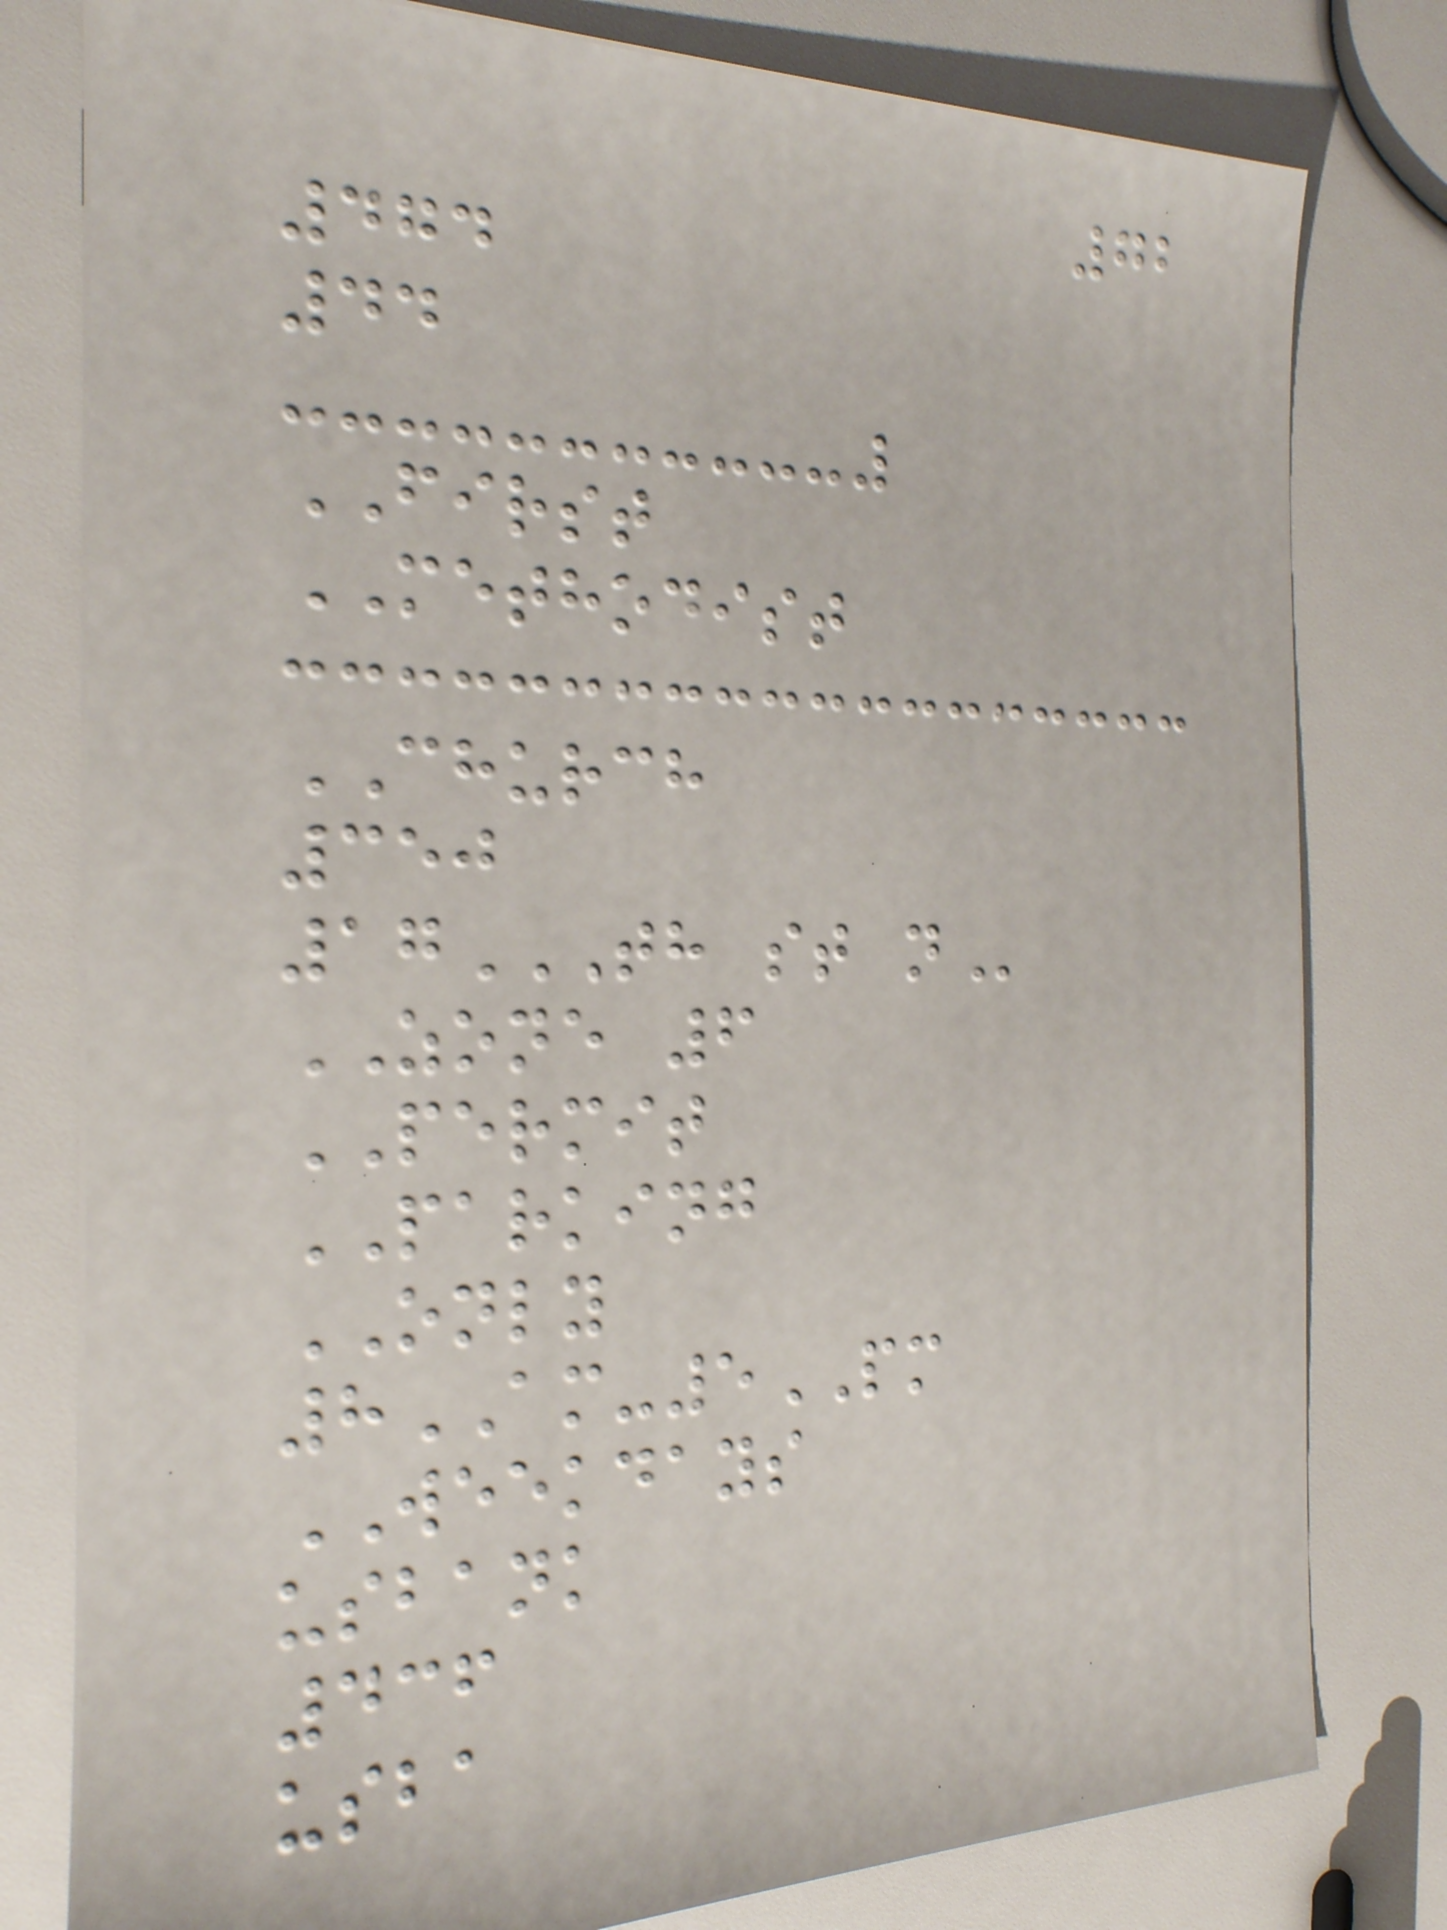72
474
44
FIRST
METHODIST
CHURCH
350
17TH ST N
ZONE 6
PERMIT
PARKING
ONLY
8AM-5PM
WEEKDAYS
usbank
436
usba
